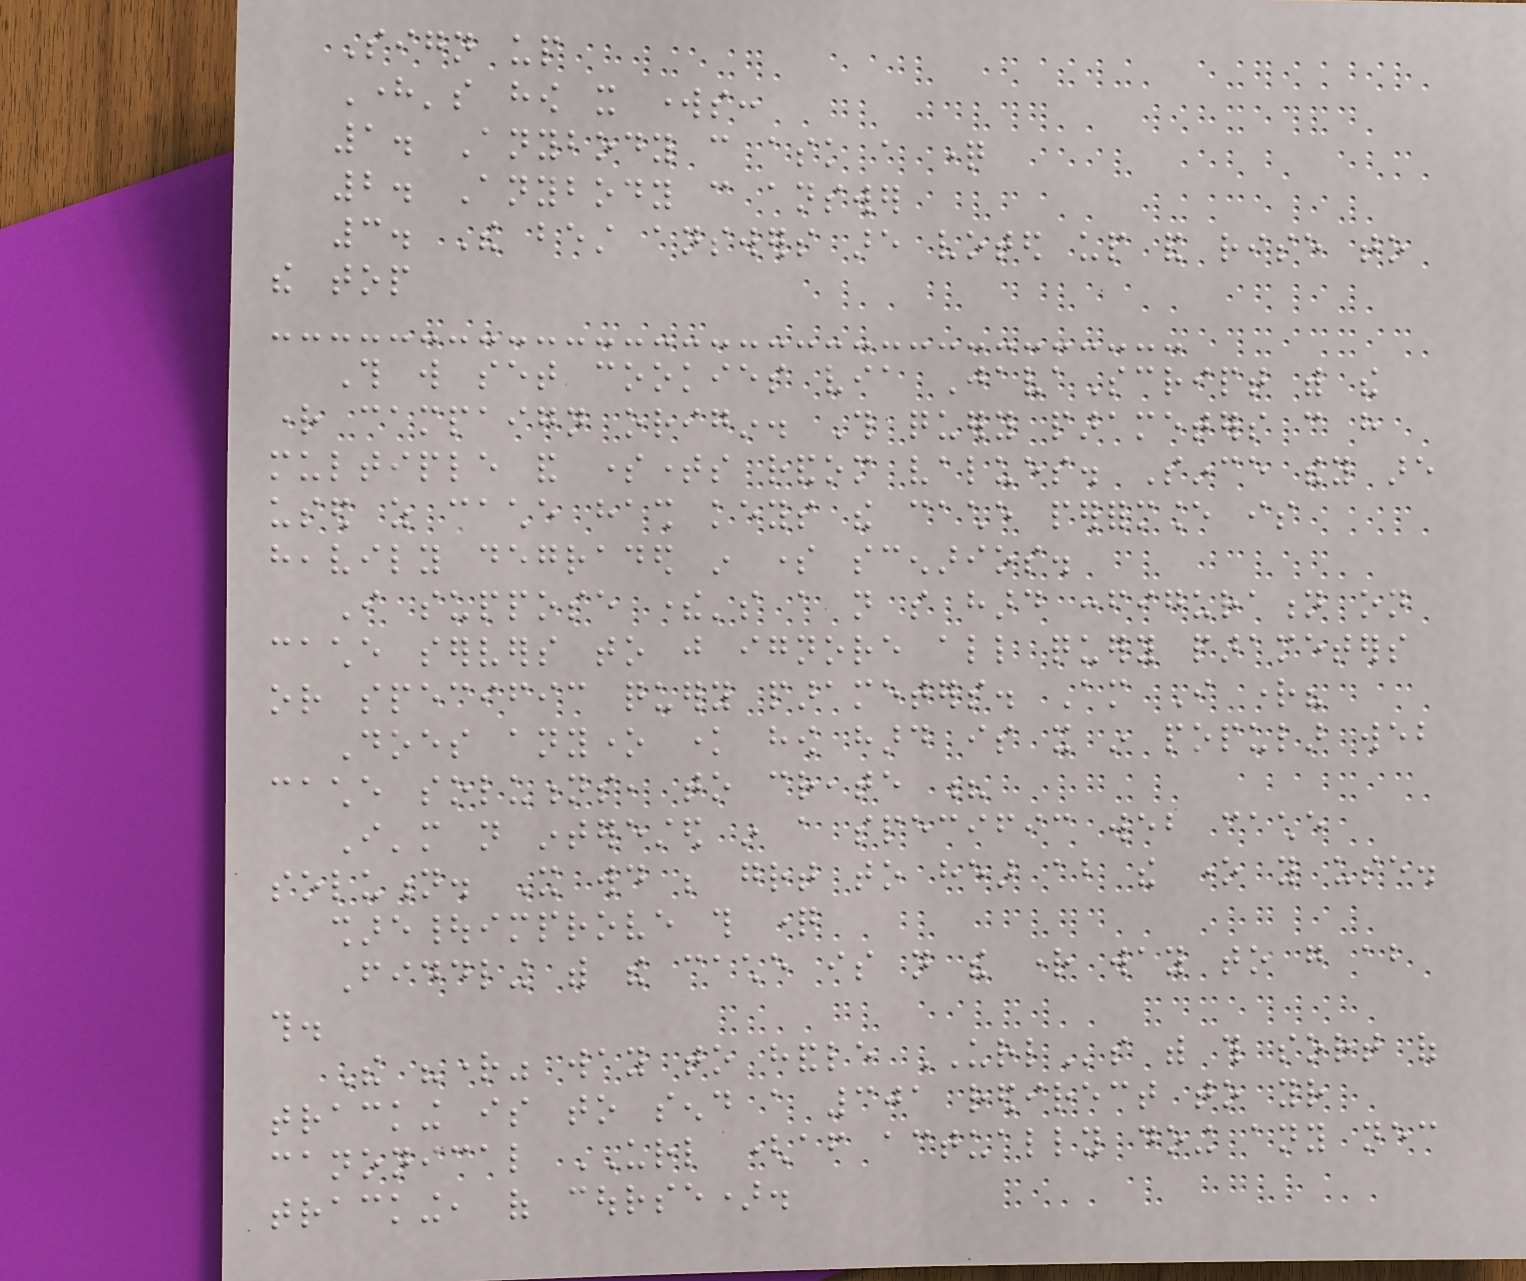Sign up
Here's how it works:
1. Anybody can ask a question
2. Anybody can answer
3. The best answers are voted up and rise to
the top
This will set cookies via JavaScript with the
right campaign origin. This query parameters can have
multiple and sometimes random values. Since they are
used as cache hash keys the cache performance is
heavily degraded in some scenarios.
I suppose there's a not so hard configuration on
cache servers to just ignore all query parameters
or specific query parameters. Am I right?
Does anyone know how hard is it in popular web
cache solutions, to create ?
I'm not interested in a specific web cache
solution. It would be great to hear about the one you use.
share|improve this question
Fiddling with the cache is not the right way to go about
this.
The "right" way to handle URLs with this sort of
tracking is to send a 301 redirect to your
canonical URL (after actually doing any necessary
tracking, of course).
